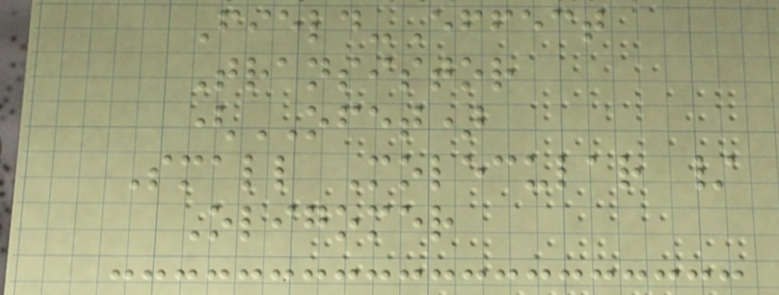Field-Effect
Transistor
(OFET)
Small Molecular /
Oligomer
